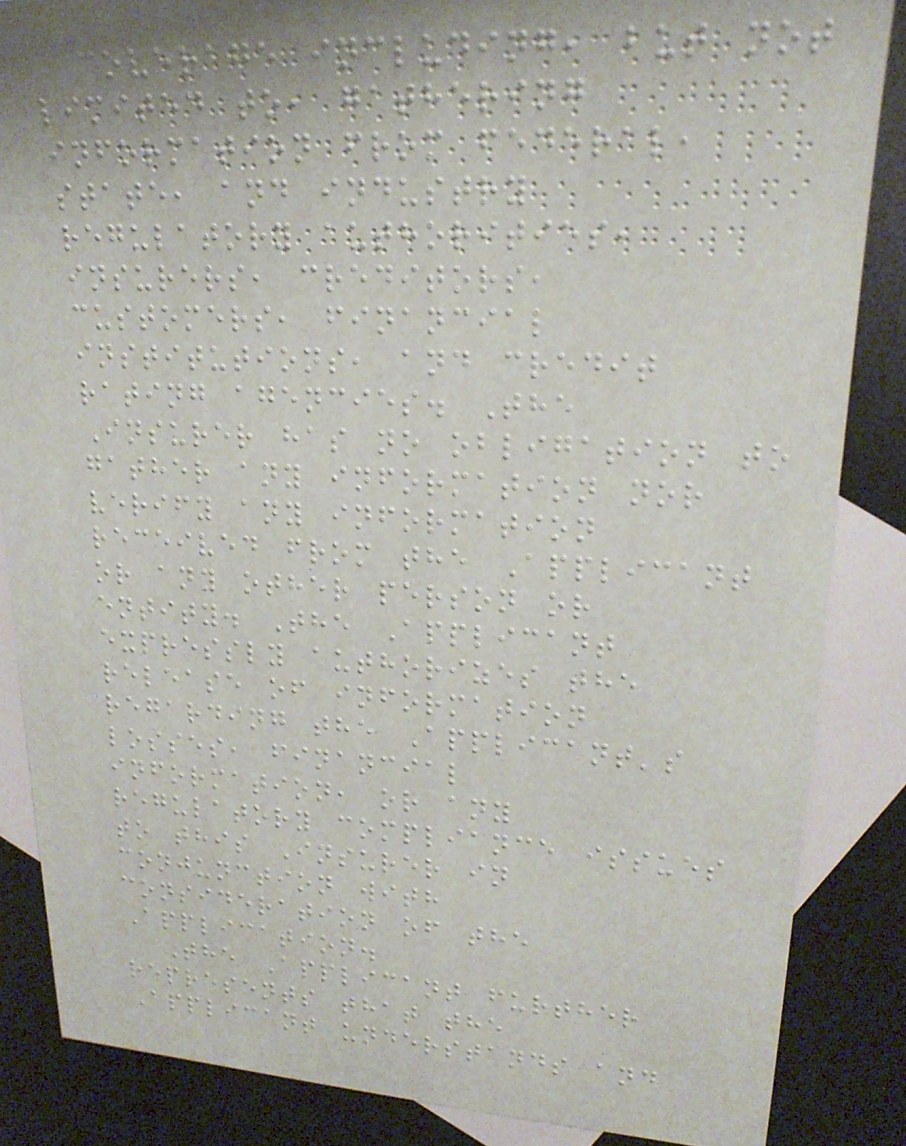coverage including, but not
limited to, gathering
information from federal,
state, and industry
regulatory authorities,
insurers, creditors,
customers, financial
institutions, and credit
rating agencies. The
Insurer has no obligation to
gather any information nor
verify any information
received from the Applicant
or any other person or
entity. The Applicant
expressly authorizes the
release of information
regarding the Applicant's
losses, financial
information, or any
regulatory compliance issues
to this Insurer in
conjunction with
consideration of the
Application.
The Applicant further
represents that the
Applicant understands and
